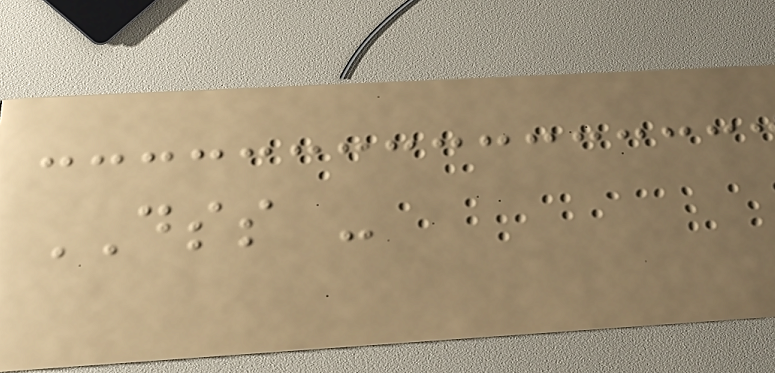DSS -
